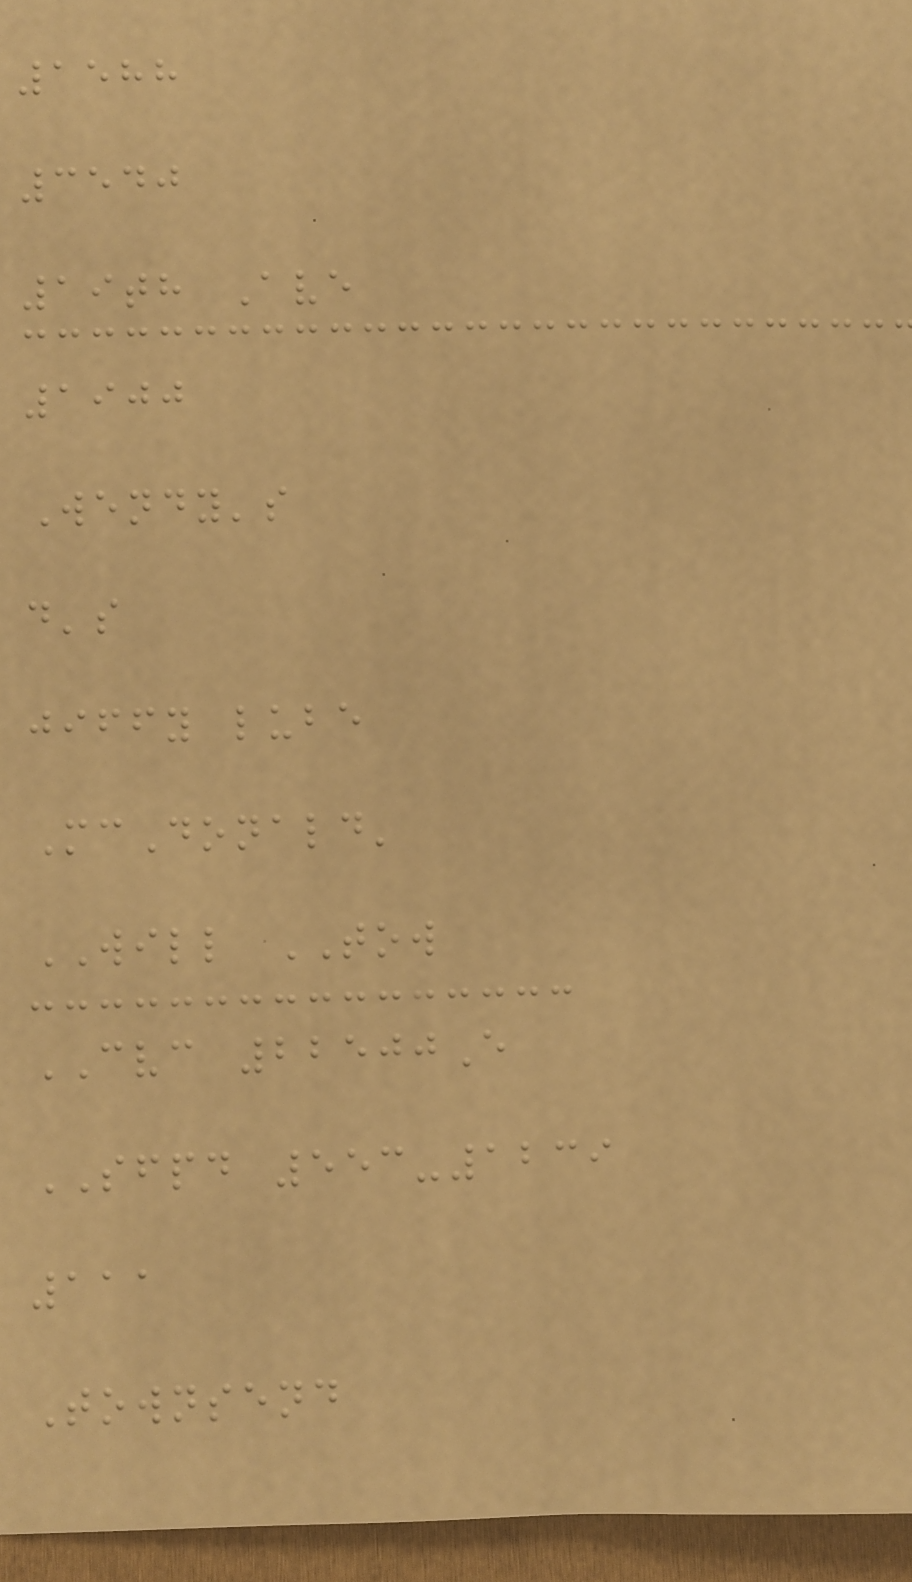1588
3540
19th Ave
1900
Wendy's
d's
jiffy lube
McDonald'
WILL TOW
CVC 22500E
SFPD 553-1239
111
Townsend
